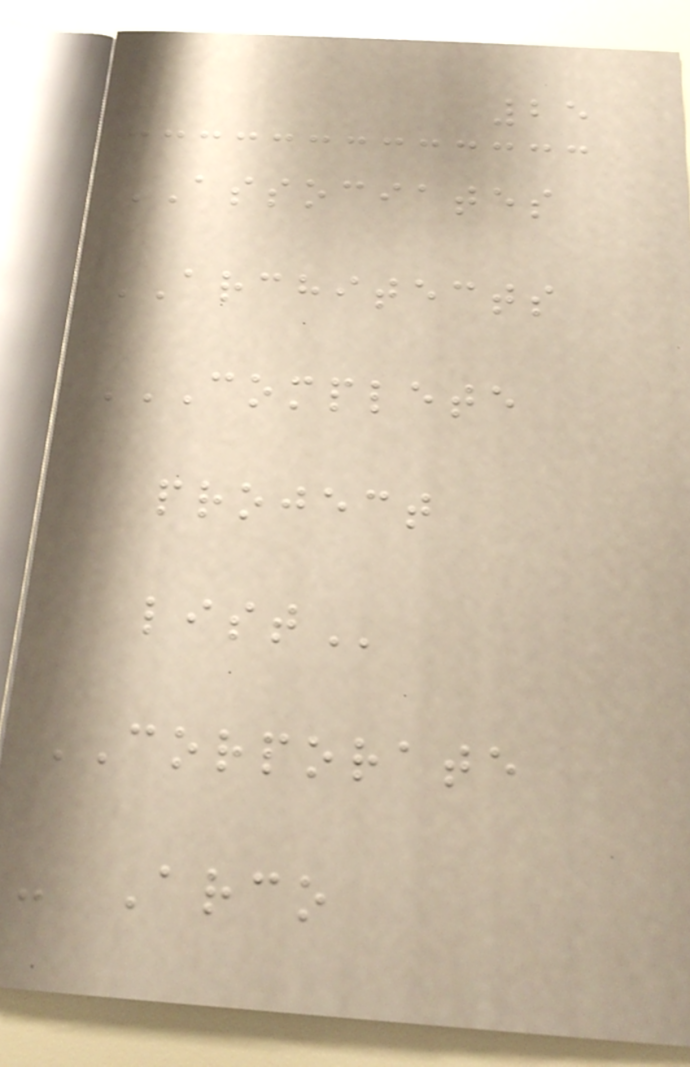25
ASSOCIATES
ARCHITECTS
COMPLETE
PROJECT
LIST
CORPORATE
- Arco
